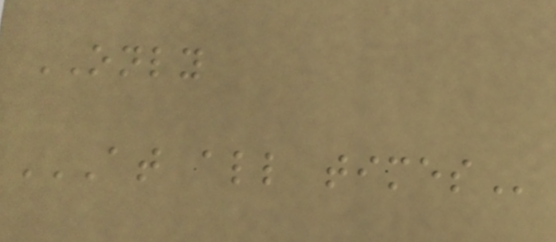ONLY
AT ALL TIMES
